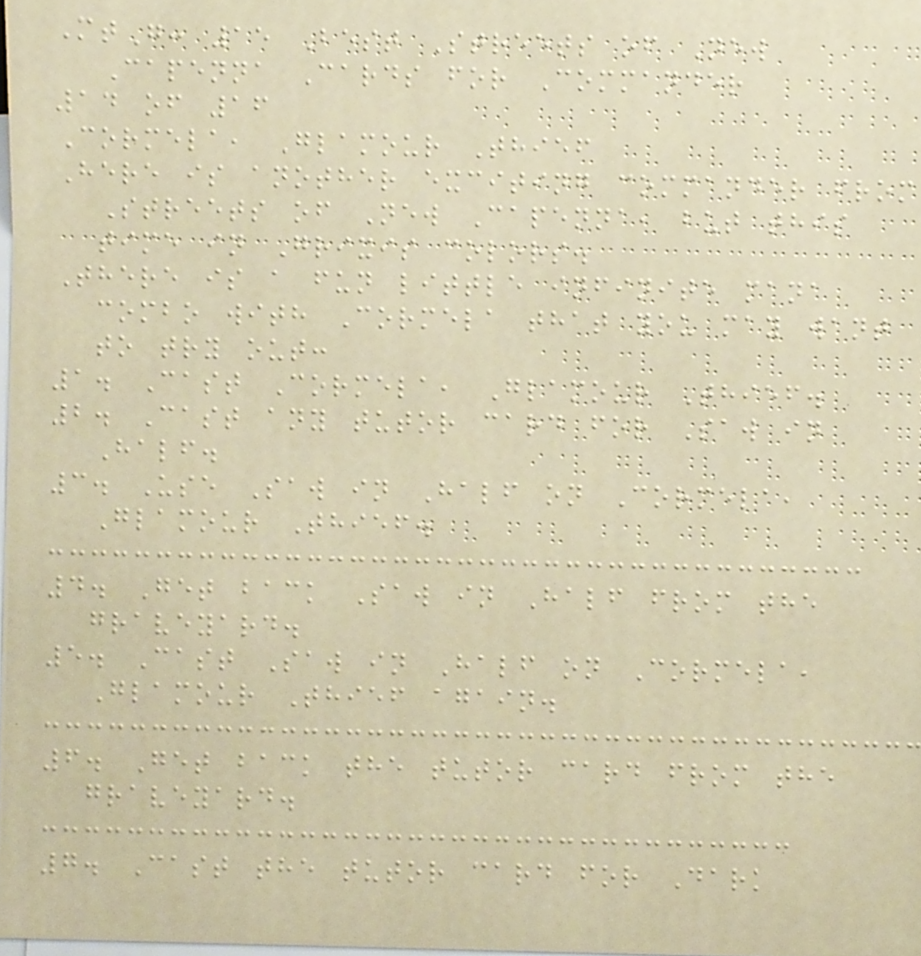MtG: 15 Best Streets of New
Capenna Cards for Commander
14 of 16
Cormela, Glamour Thief
Here is another exciting commander from
Streets of New Capenna, but this
time in Grixis colors.
There is a fun little infinite mana
combo with Cormela that you may want
to try out:
1. Cast Cormela, Glamour Thief.
2. Cast any tutor card for Saw in
Half.
3. Use Saw in Half on Cormela,
Glamour Thief.
4. Get back Saw in Half from the
graveyard.
5. Cast Saw in Half on Cormela,
Glamour Thief again.
6. Get back the tutor card from the
graveyard.
7. Cast the tutor card for Dark
